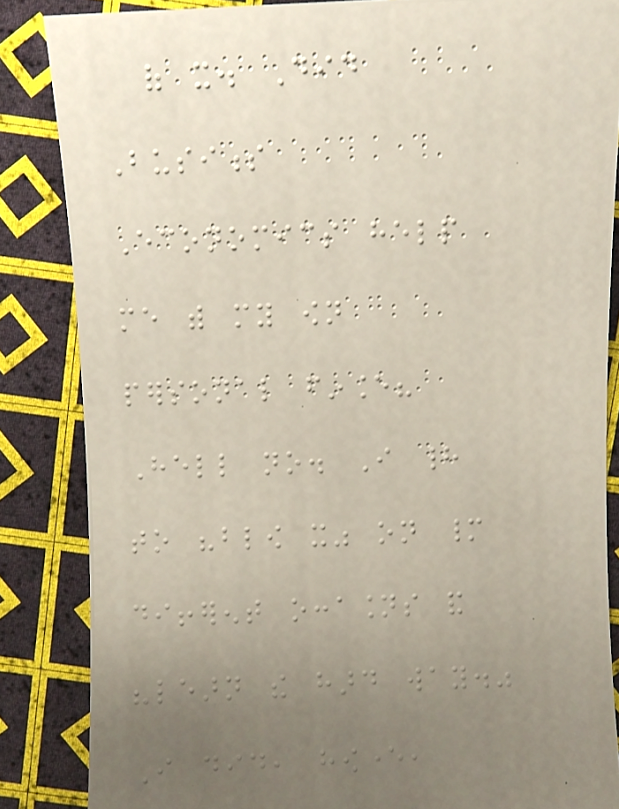of it. Did
Business
Economics help
me with my own
personal finance?
Hell no. I had
to "blow it" on many
different occasions and
"learn the hard way."
I did, however,
